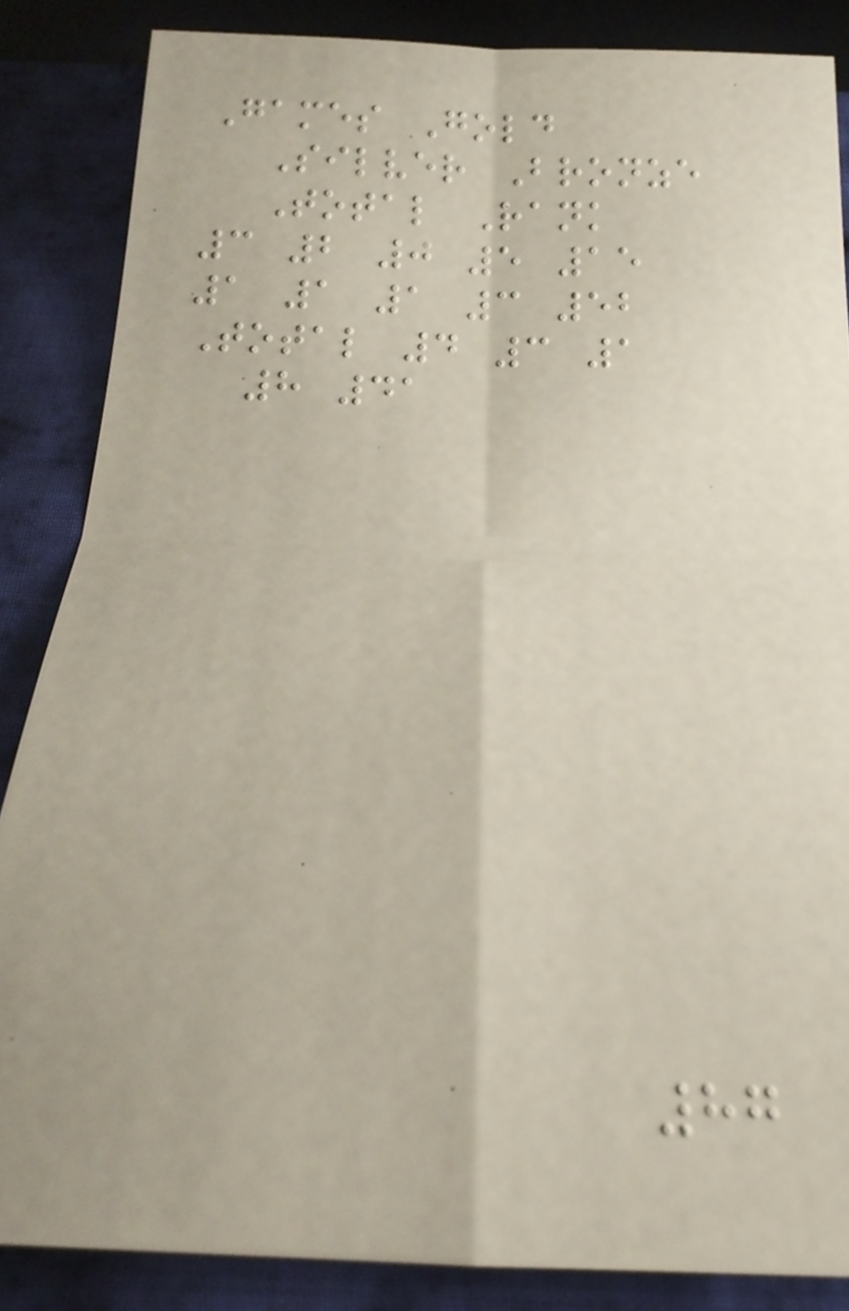Games Gold
Silver Bronze
Total Rank
3 2 0 5 15
1 1 1 3 52
Total 4 3 1
8 41
87
